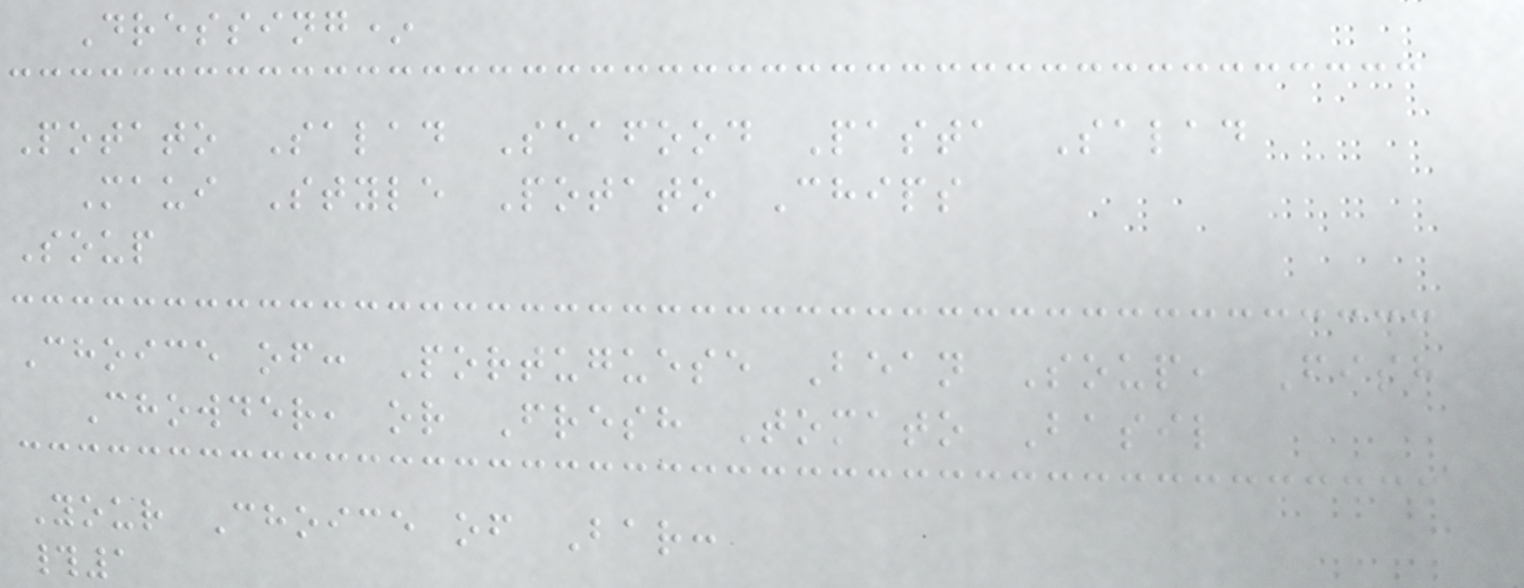Dressing*
Potato Salad Seafood Pasta Salad
Maui Style Potato Chips
Soup
Choice of: Portuguese Bean Soup, Fish
Chowder, or Fresh Tomato Basil
Your Choice of Bar:
#1
